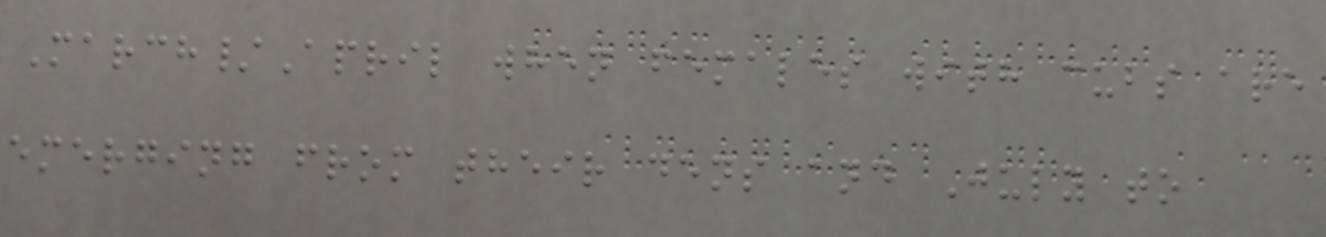March/April when females with cubs are
emerging from their dens and July to
